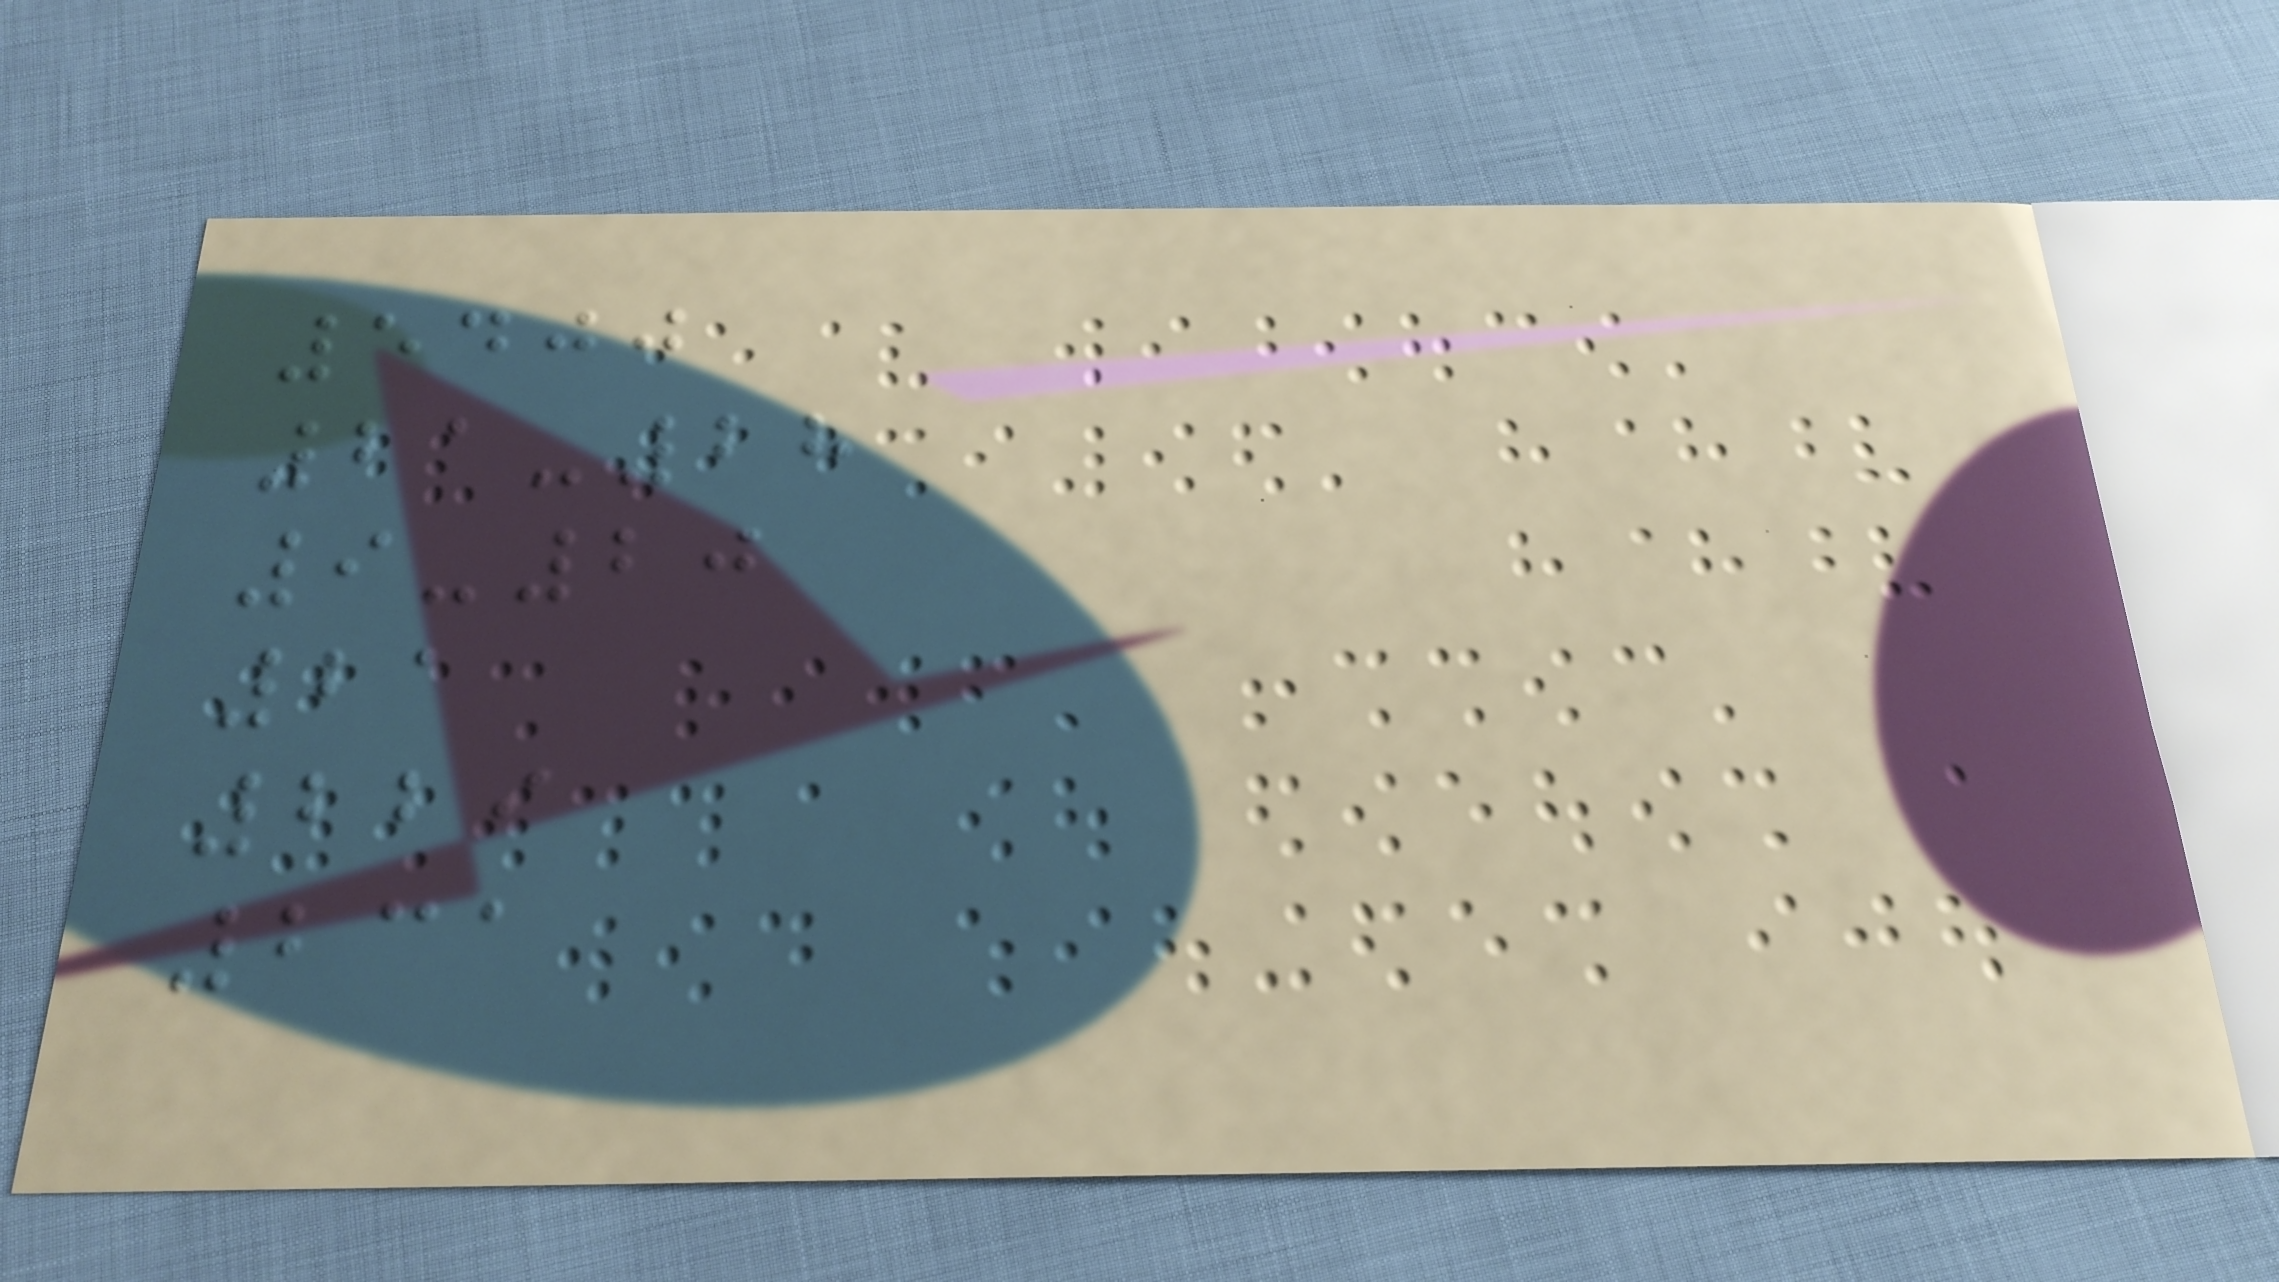5400
21-28
9-20
21
229
231
